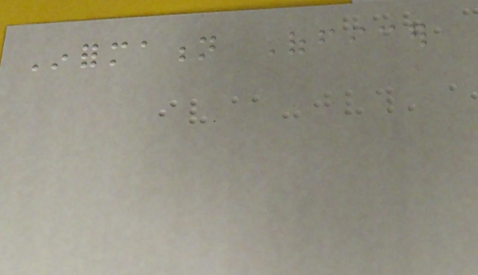Information Officer
